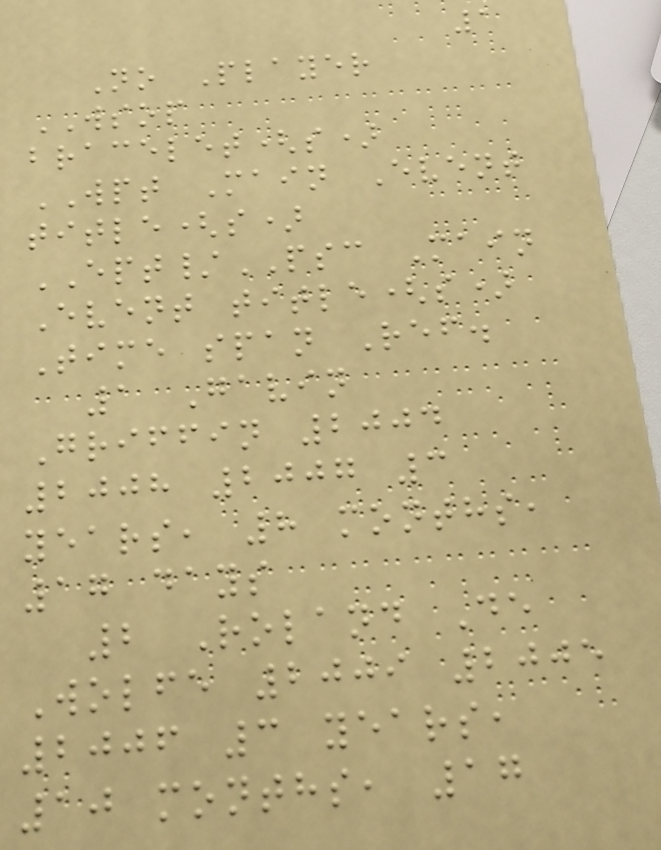1
No Player
WSOP
bracelet(s)
WPT Main Event
title(s)
EPT/PSC Main
Event title(s)
Time span Ref.
1 Gavin
Griffin 2004
2008 2007 3
years, 8 months,
17 days
2 Roland De
Wolfe 2009 2005
2006 3 years,
10 months, 17
